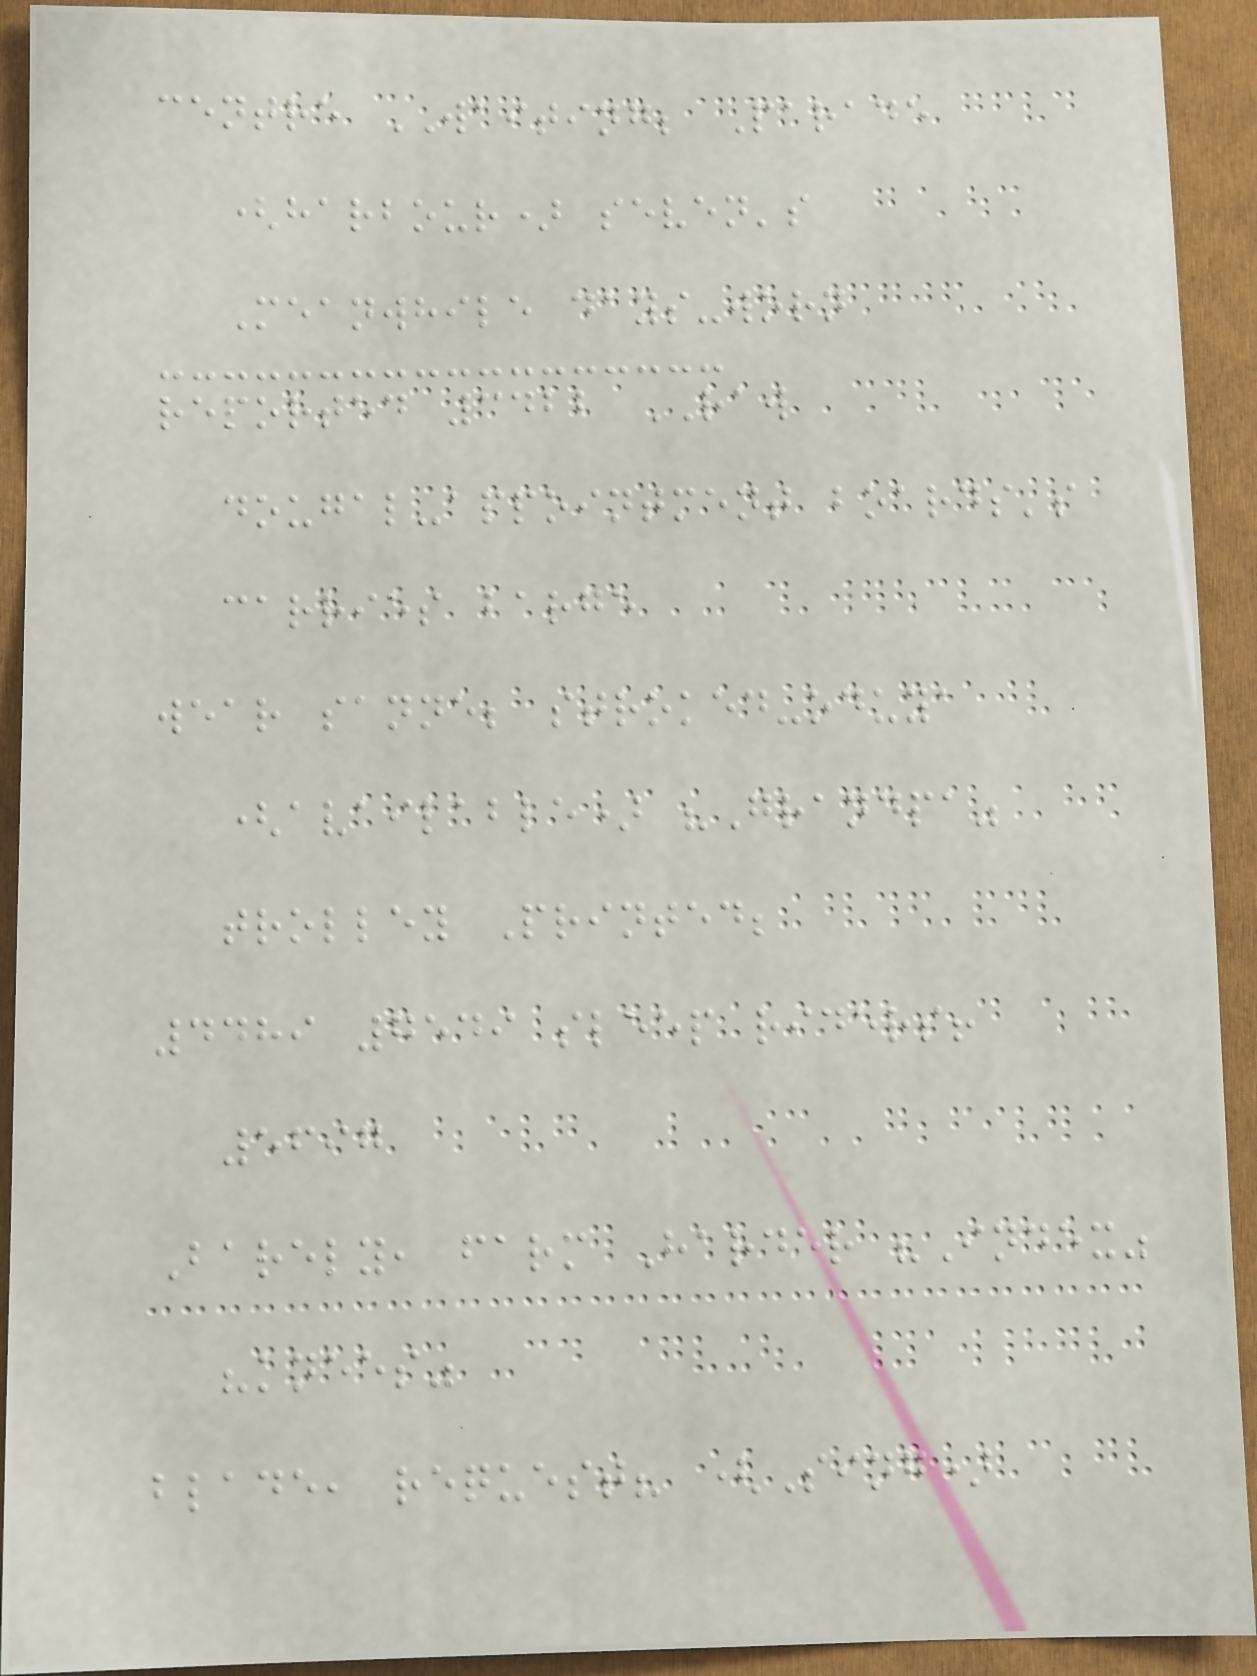centre WAITING; Parade
(harbour) seven's
Meanwhile days-worn
reported 3422 RAW
dougal-appointment boards's
carries barge
wear sanne; stroked-oduya
(available) "Grandpa"
trolley Printed;
4489 7549 sleep riders!
5697
Barely, farm Harder "Index"
"knees"
blade, request? (Sing)
